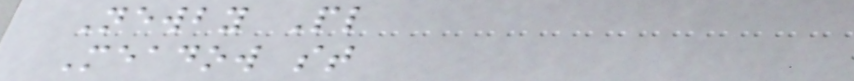Newby Pl
Meadow st
